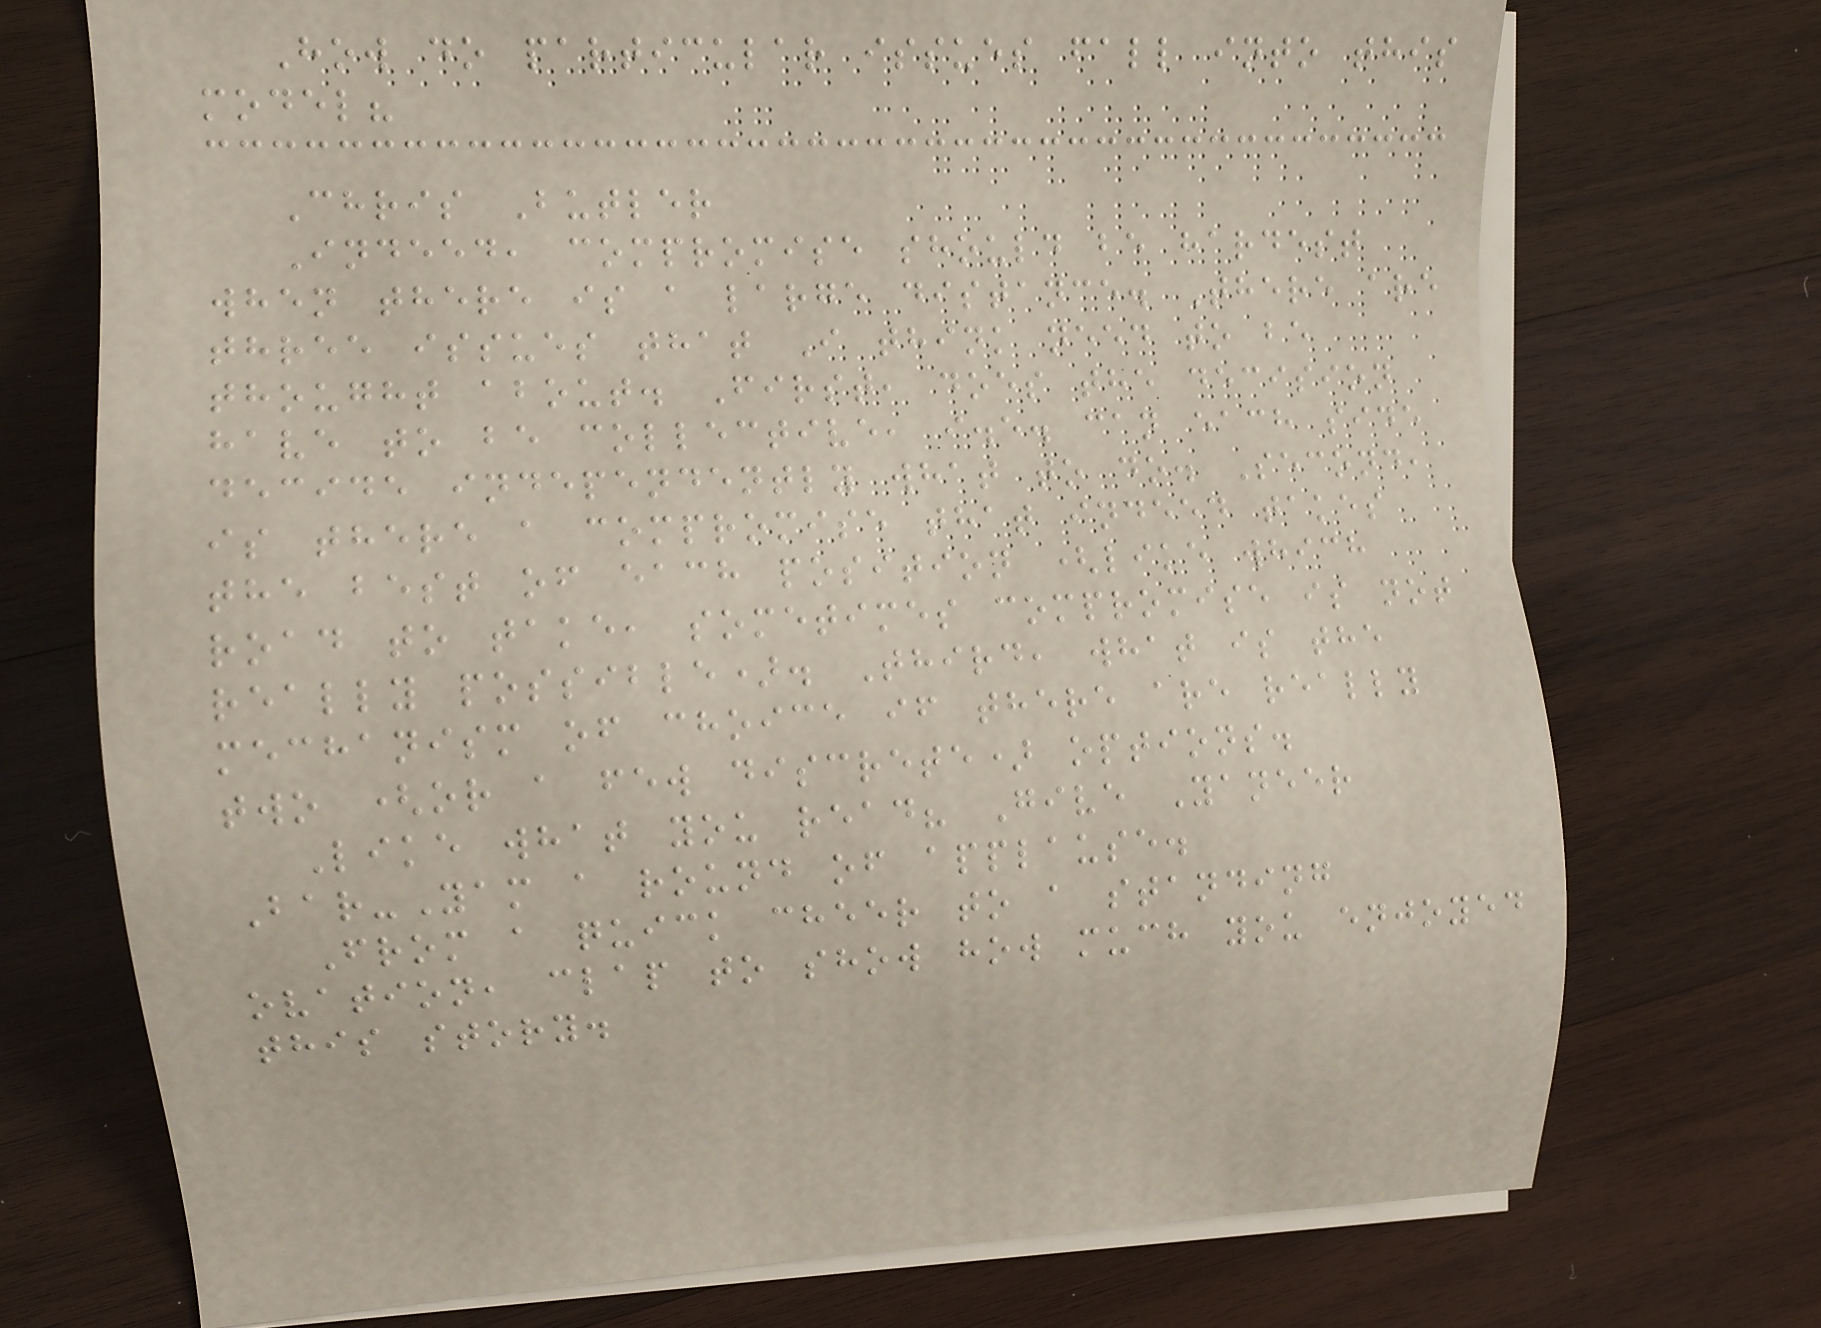How do particular issues fall into this
model?
Chris Butler
Indeed, compromise should be hardest
when there is a large distance. There are
three issues that I think need to be
thought about. First, does the decision
have to be collective, i.e. can each side
decide independently what to do. Second,
is there a compromise that indeed takes
the best of each position (like which
road to take, sometimes compromise is not
really possible). Third, what is the
mechanism of choice if there are really
two (or a few discrete) options.
Like what you read? Give Yaneer
Bar-Yam a round of applause.
From a quick cheer to a standing
ovation, clap to show how much you enjoyed
this story.
